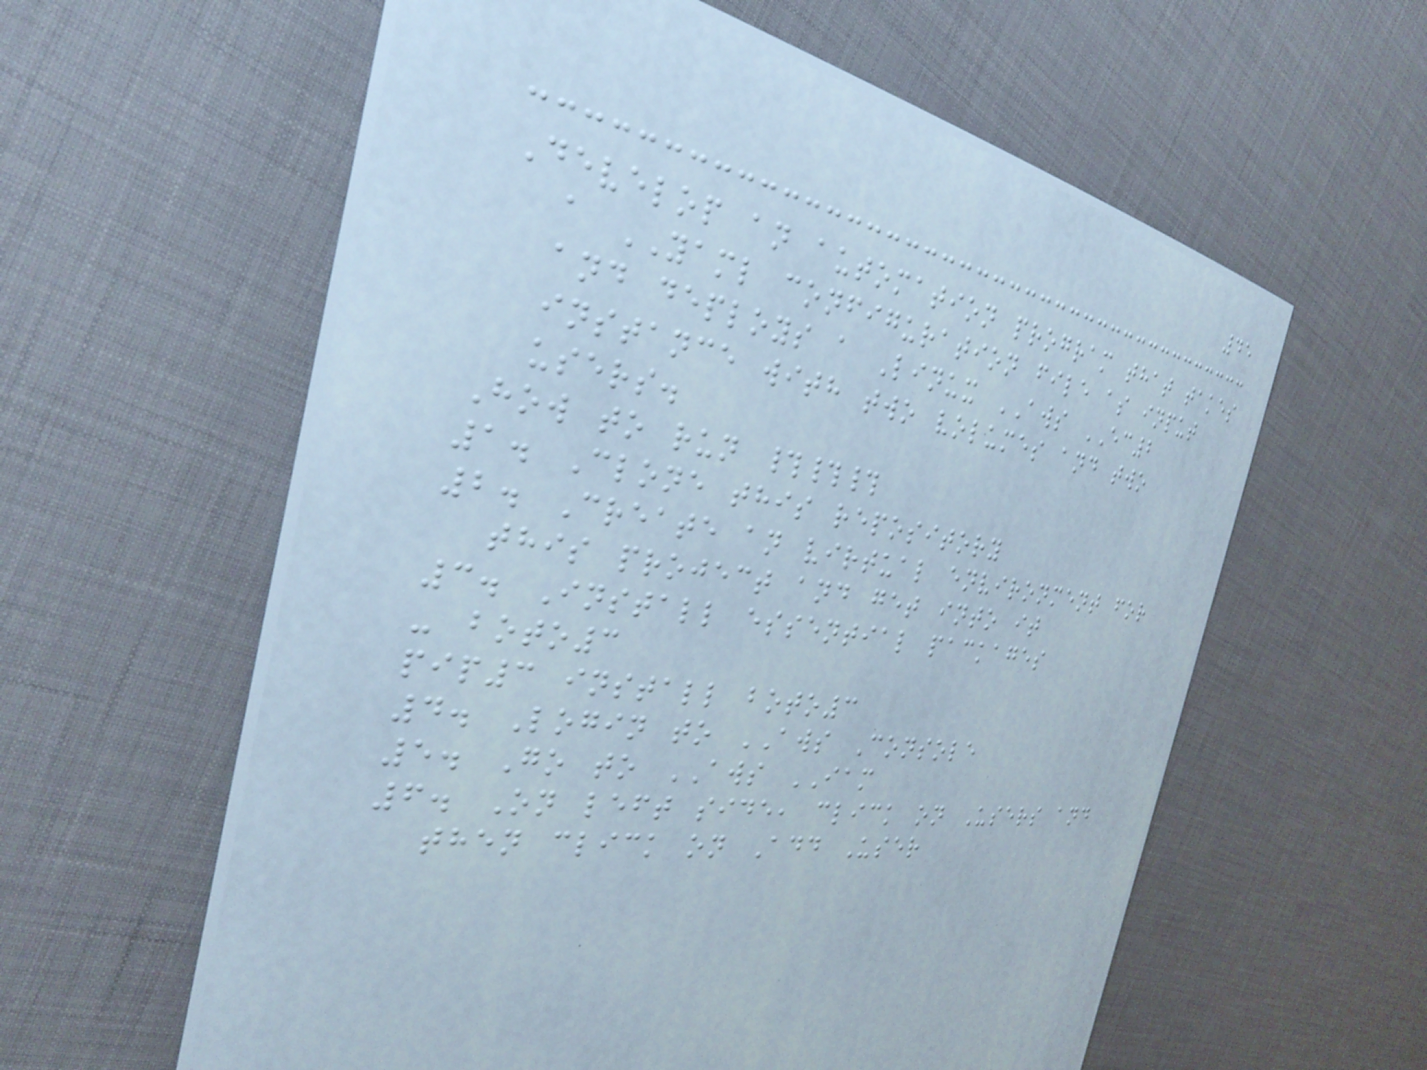45
Develop an automation program that takes
a YAML configuration file as input
and deploys a Linux AWS EC2
instance with two volumes and two
users.
How to run ###
1. Clone this repository
2. Create an virtual environment for
this project and get into it
3. Install essential packages
- boto3
pip3 install boto3
4. Login to AWS Console
5. Go to AWS IAM
6. On left side, click on Users and
then click on Add User
